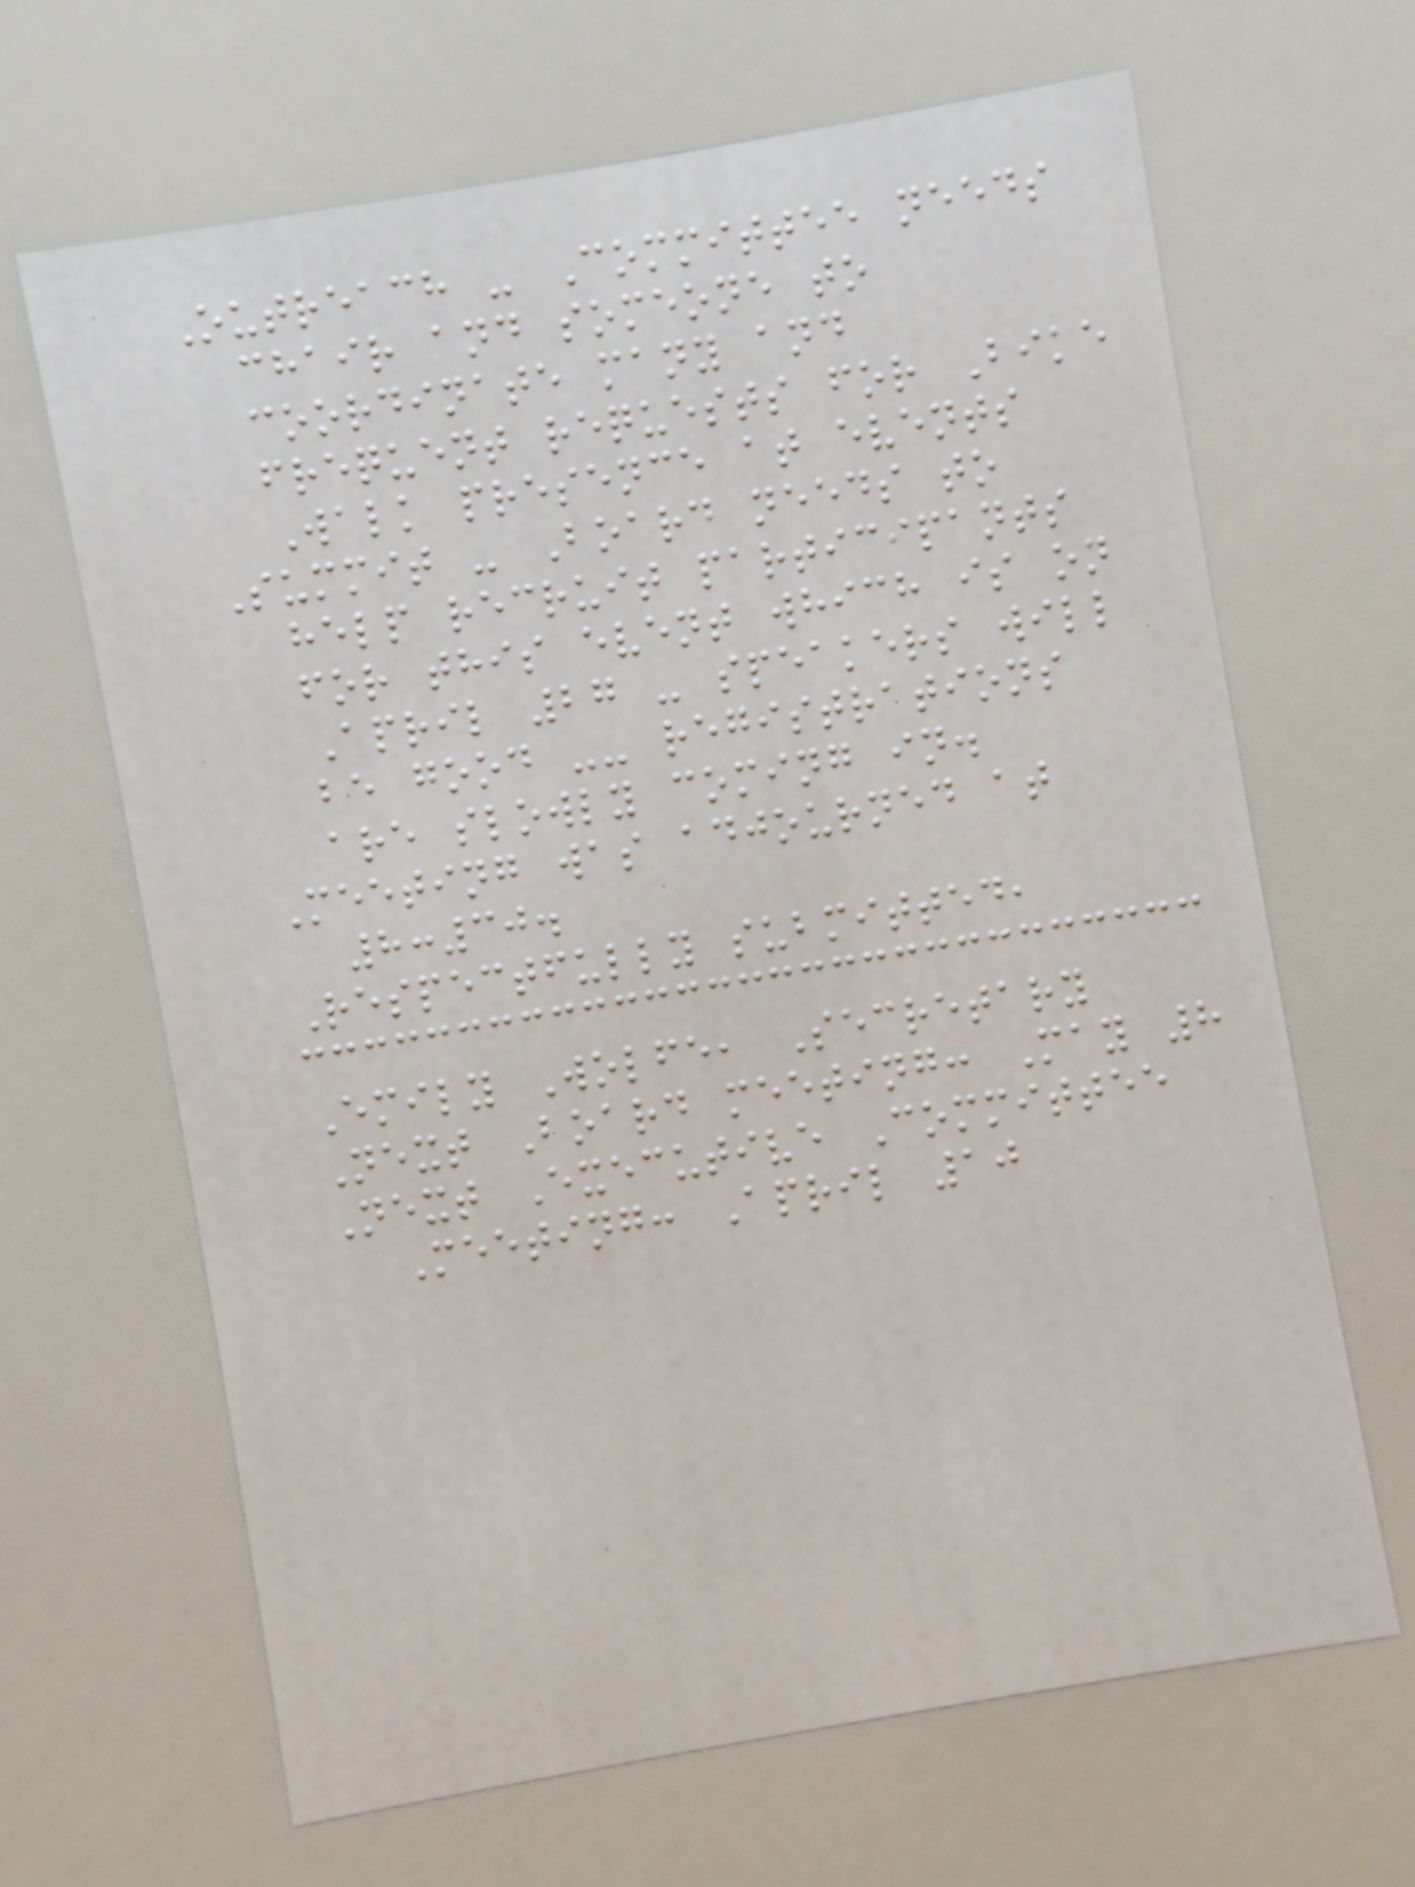Outreach - Committee needs
chair and someone to
coordinate many and
frequent requests for Bike
Walk presence at events
Summit - Board needs to
help recruit participants
for this event which is on
April 27 - speakers will
be good -- registrations
are slowly coming in.
Meeting was adjourned at
8:30.
Respectfully submitted,
Emily Wolfe, Secretary
Next Board meeting: May 8
Next Executive Committee
Meeting: April 10
